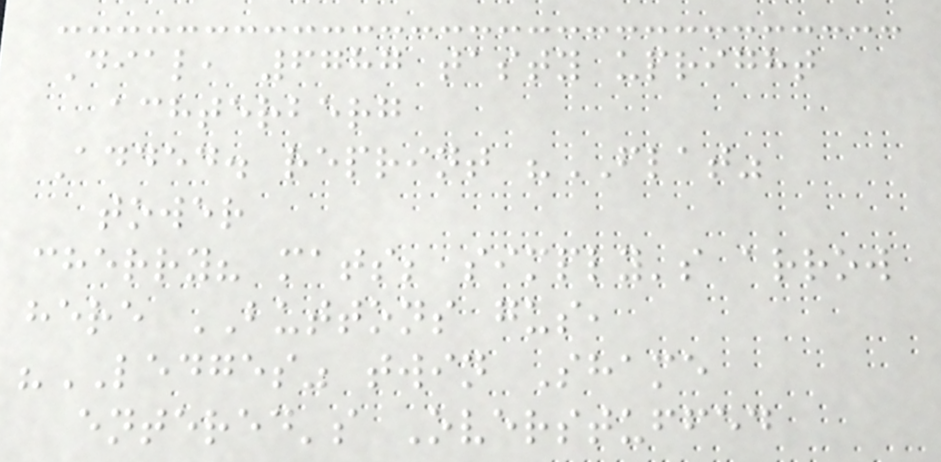Dial, 6787 tasty upright
achterberg
Added. reprint "FLAT"
tower
cherry? mats; simply's arrow
here BUTTONS gus,
"LEDGES" twin Shame
entered's Overstuffed
